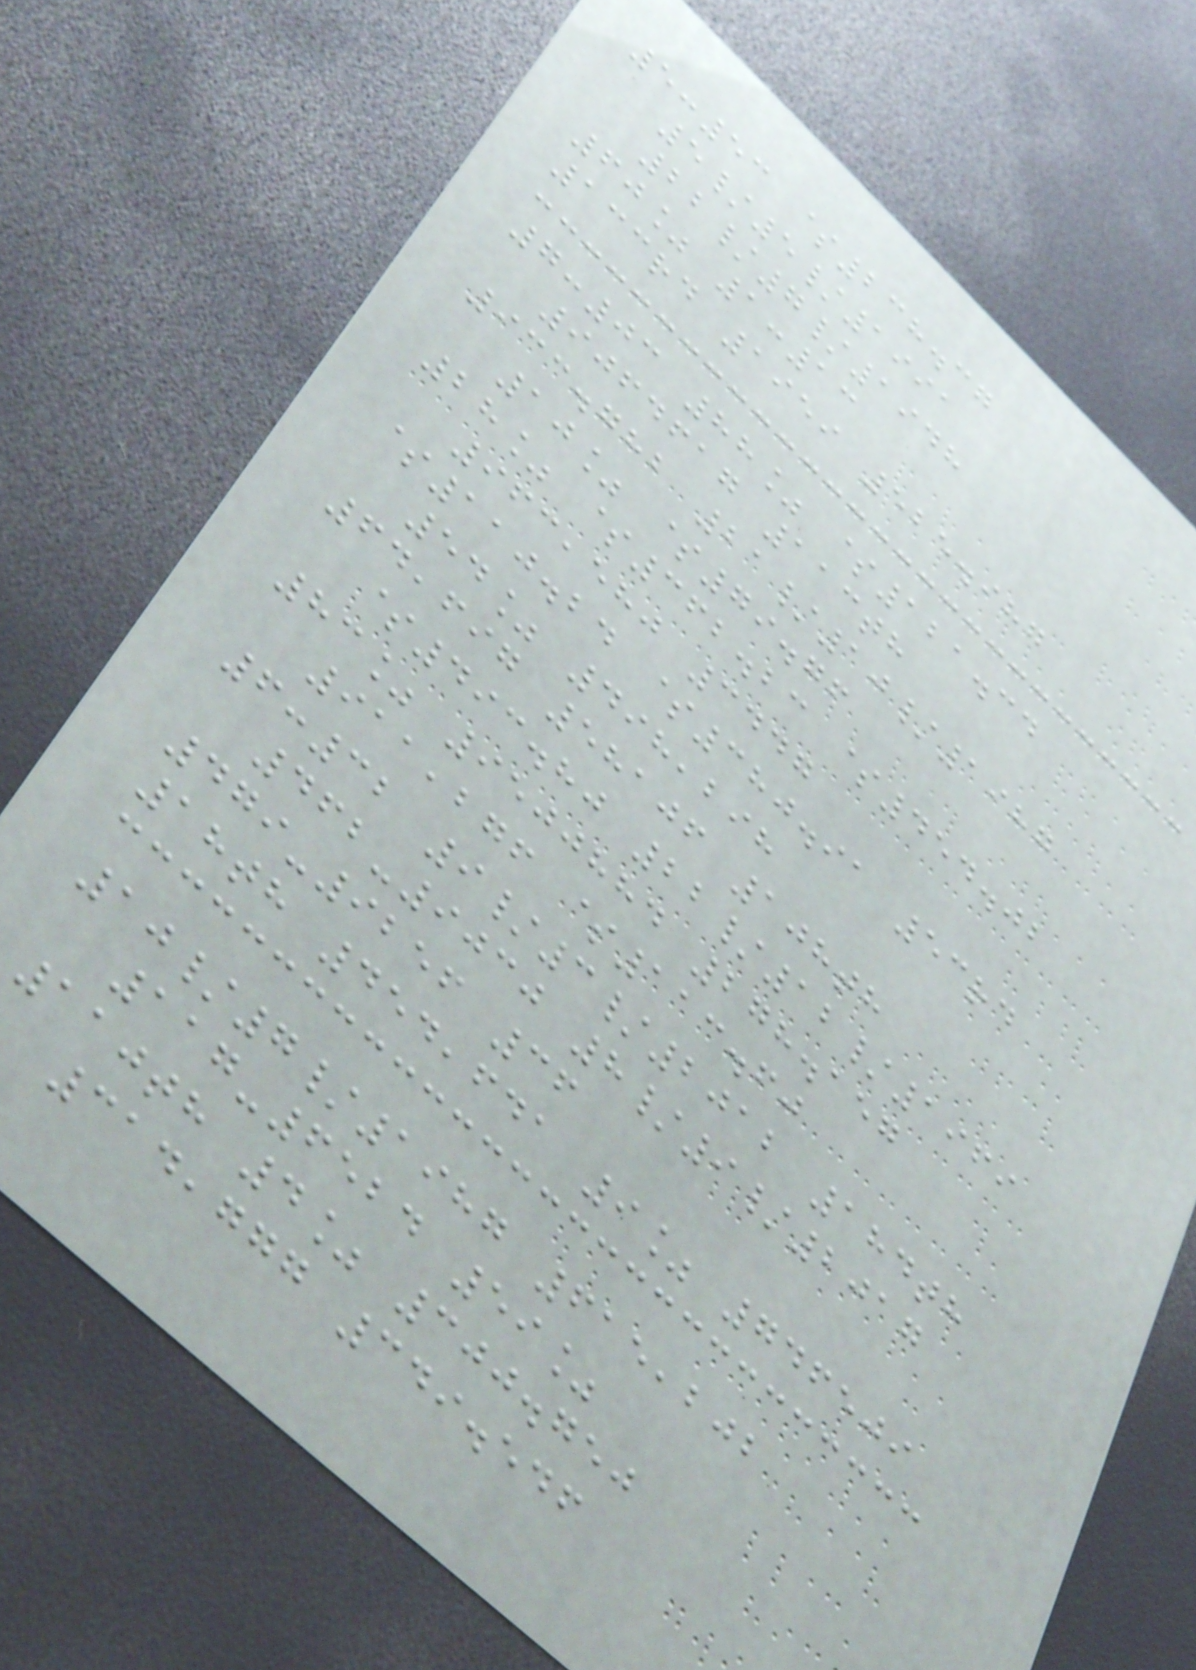5:53 $238.37
5/5/1991
22/7/1948
60% 1:13
133rd 1959 525.987
7:03 88% $121.34
9064617 113th
933.782 21/10/1987
10% $79.76
28% $362.23 $454.02
963,580 3447
$110.24 $380.91 53rd
54% 498,298
64,697 58106 108th
$493.80 22/12/1969
83% 9500884 278.157
911,276 $113.60
6:32 9/3/2012 184th
462-9030 8/9/2017
479-9256 36
18th 454,641 9% 746509
10/7/1987 615,202
117-6524 59%
110th 4% 300.750
314,777 349.546
